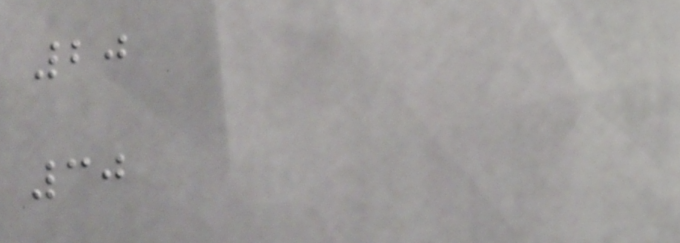20
30
